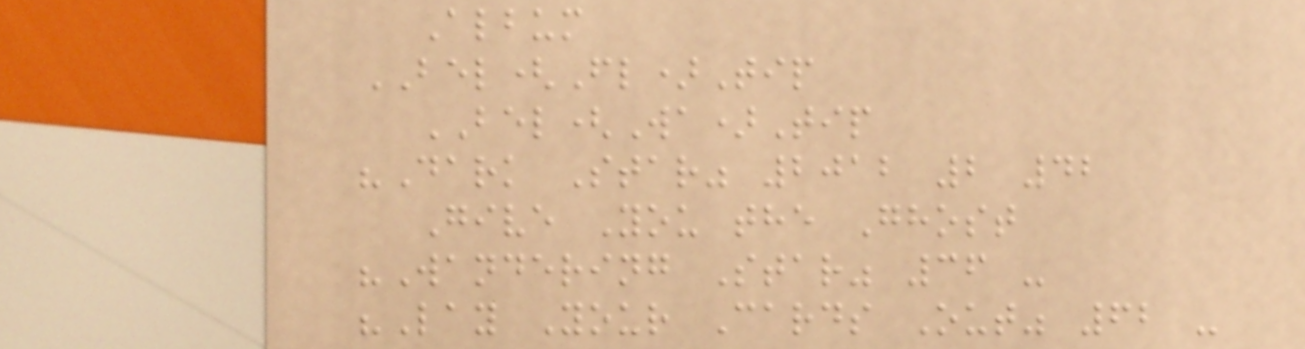Album
BEL(Fl)Tip
BEL(Wa)Tip
"Dark Star" 2012 2 42
Give You the Ghost
"Wandering Star" 36 -
"Lay Your Cards Out" 62 -
